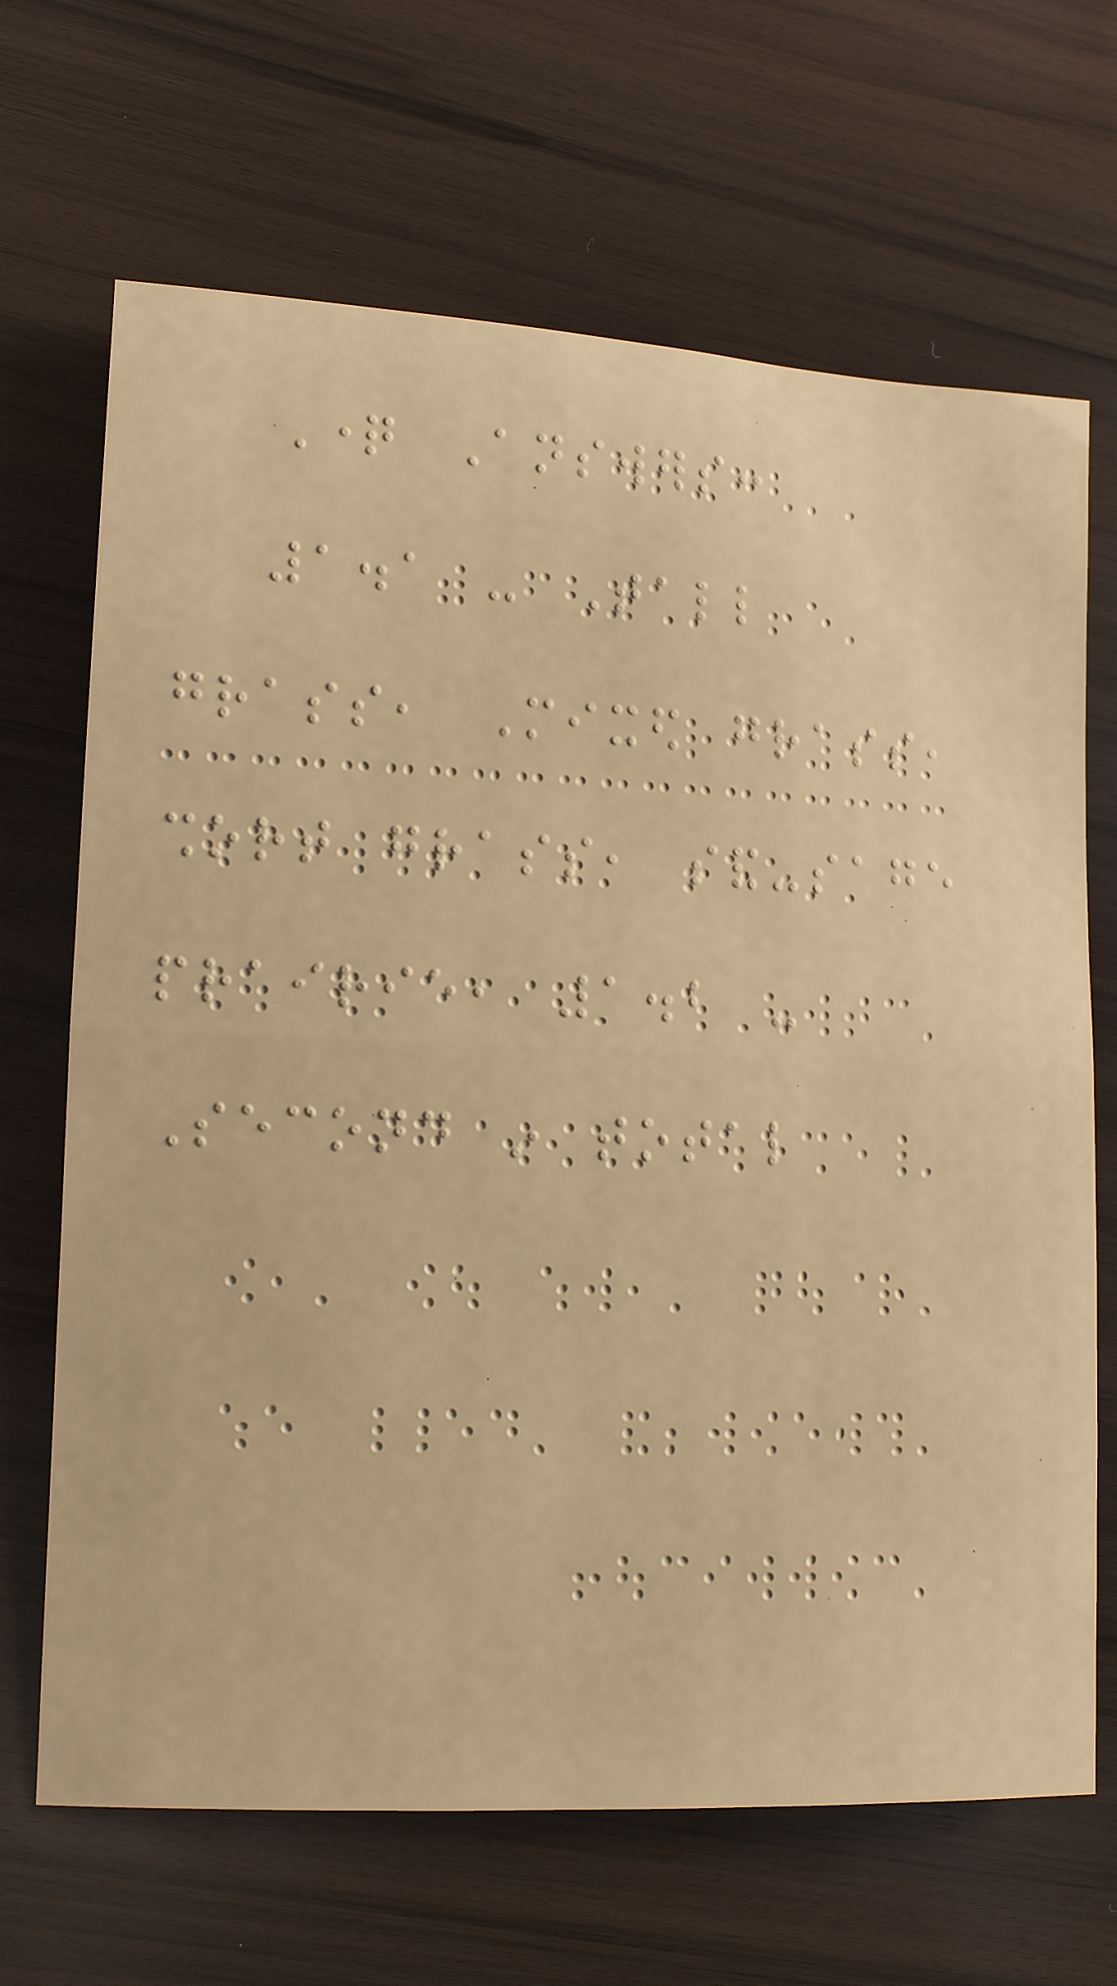Question Answers:
1.1 - Tall
grass, Mixed grass,
short grass, sand-sage
prairie, 1.2 -
Second in total
